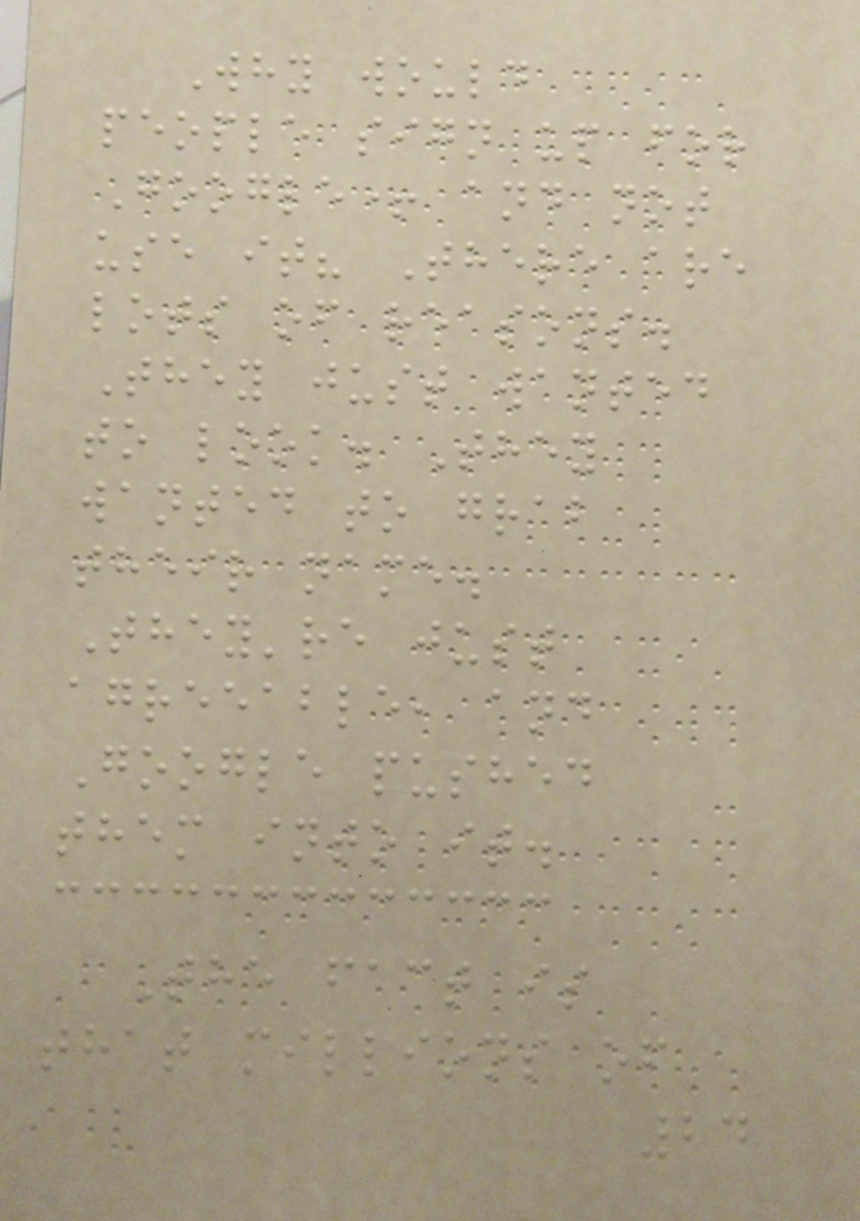Why would
people sign up for
Google+ and not
use it? There are
lots of reasons.
They just wanted
to look. They
wanted to grab
their name.
They're just
agreeable, and
Google pushed
them into it.
The fact is
that millions of
24
